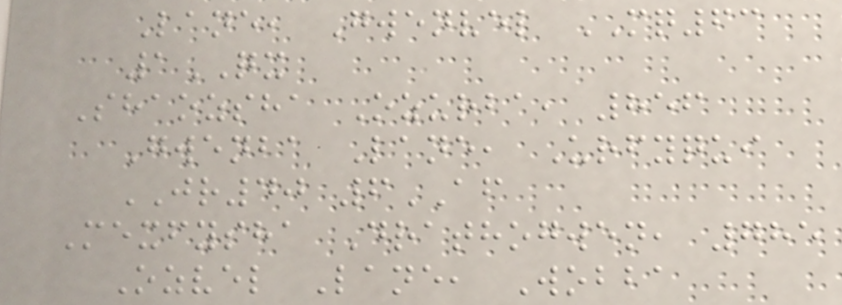Lane, Gwenvel MQ63
1QX
Shaozsha Ozurba, 856
Gwenba Lane, Urfyqui
JR40 6AF
Mexfysha Drathogwen, 785
Ozvel Lane, Wobba
